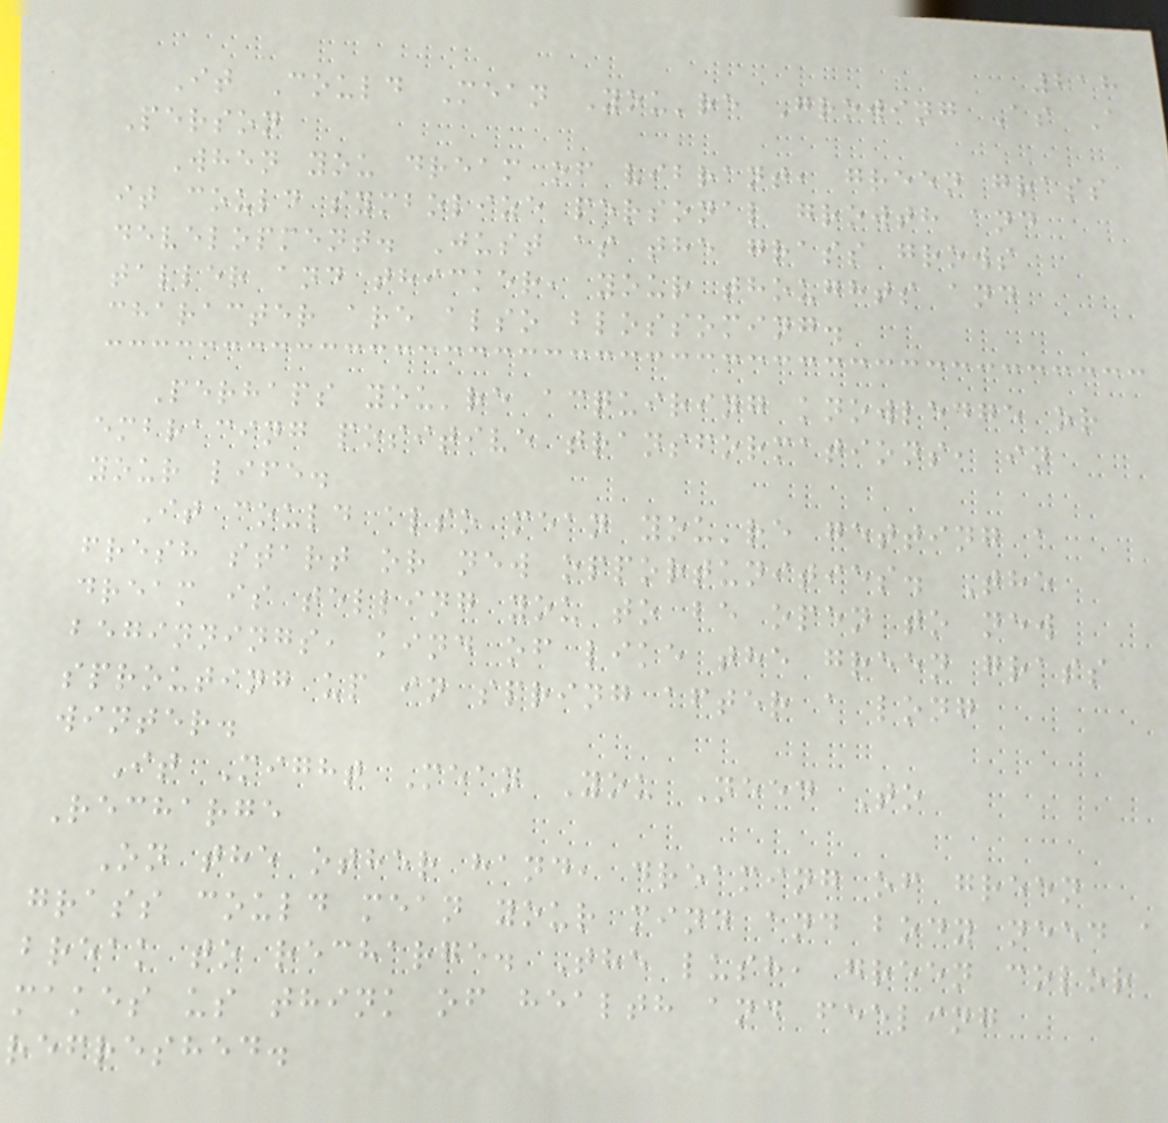218
It Could Mean You're Growing As A
Person
When you dream of vibrant, green grass
it could symbolize personal growth and
development. Just as the grass grows
taller and thicker, your thoughts and
character are also blossoming.
Perhaps you're acquiring knowledge or
embracing positive transformations, in
your life.
It could also mean you're getting a
fresh start or new opportunities. The
dream is telling you to be open to new
beginnings, kind of like the green grass
sprouting up in spring after a long
winter.
It Might Mean You Need To
Recharge
On the other hand, dreaming of green
grass could mean your mind and body need a
break to recharge. The lush, green color
makes us think of health and feeling
refreshed.
